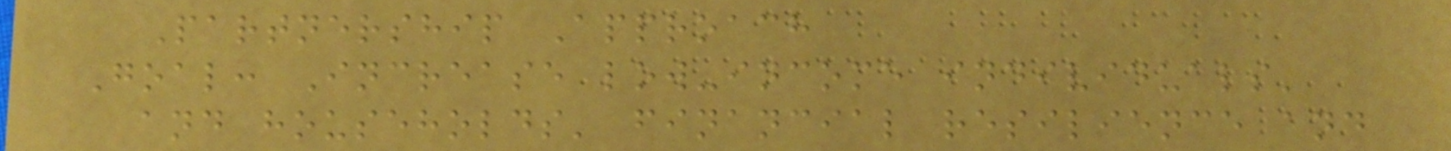Partnership Approach
Goal: Increase low-income individuals'
and households' financial resilience and
